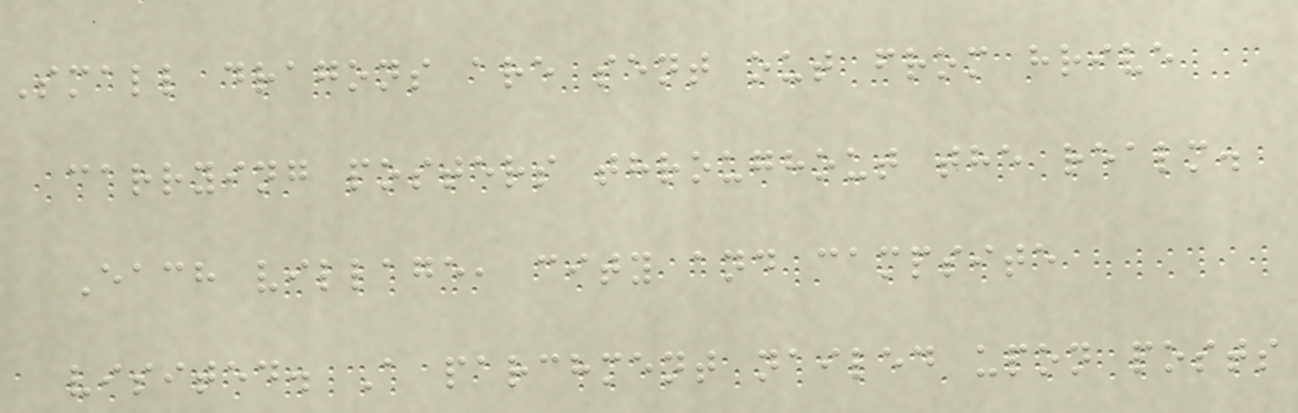Small dragons are sent out from hrive
carrying posters throughout the realm.
Each village, city and campsite
visited. A parchment nailed upon posts
